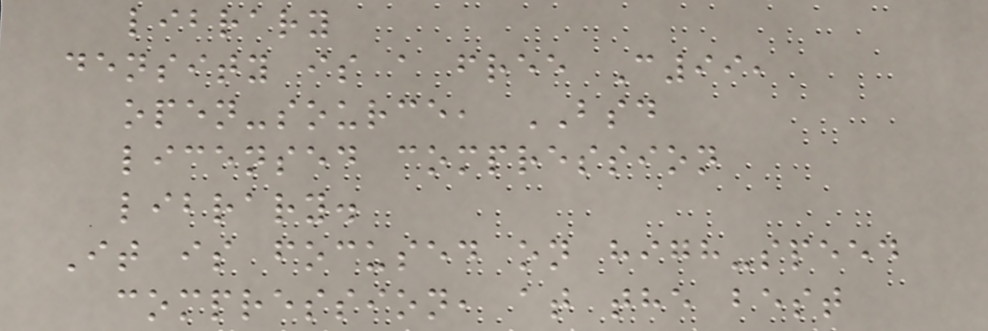library
density is a free C99,
open-source, BSD
licensed compression
library.
It is focused on high-speed
compression, at the best
